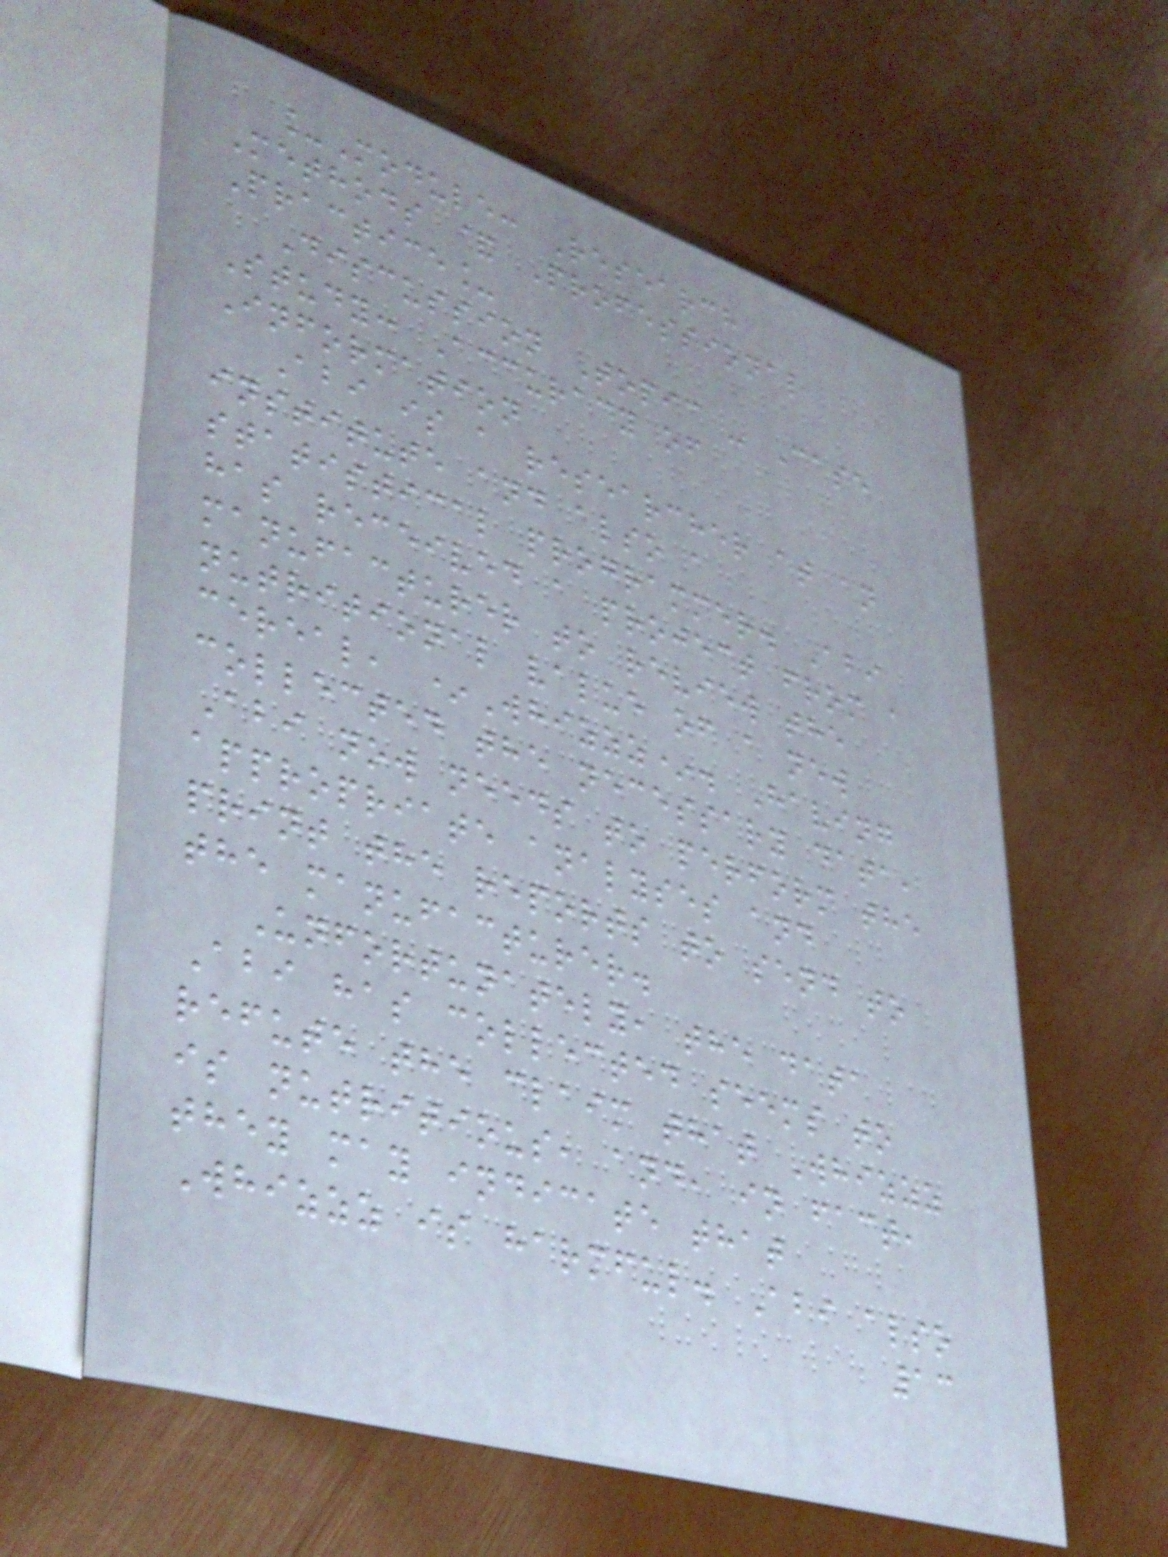_Module: Research
Methods & Professional
Practice_
Discussion Topic - Case
Study: Accuracy of
Information
Abi is a researcher at an
institute and also a
statistical programmer. Abi
has received a project from a
manufacturer to review the
nutritional value of a new
cereal, *Whizzz*. Having
collected the necessary data,
Abi now needs to perform the
appropriate analyses and
print the reports to send to
the manufacturer.
Unfortunately, the data
Abi has collected seems to
refute the claim that Whizzz
is nutritious, and, in fact,
they may indicate that
Whizzz is harmful. Abi also
13
